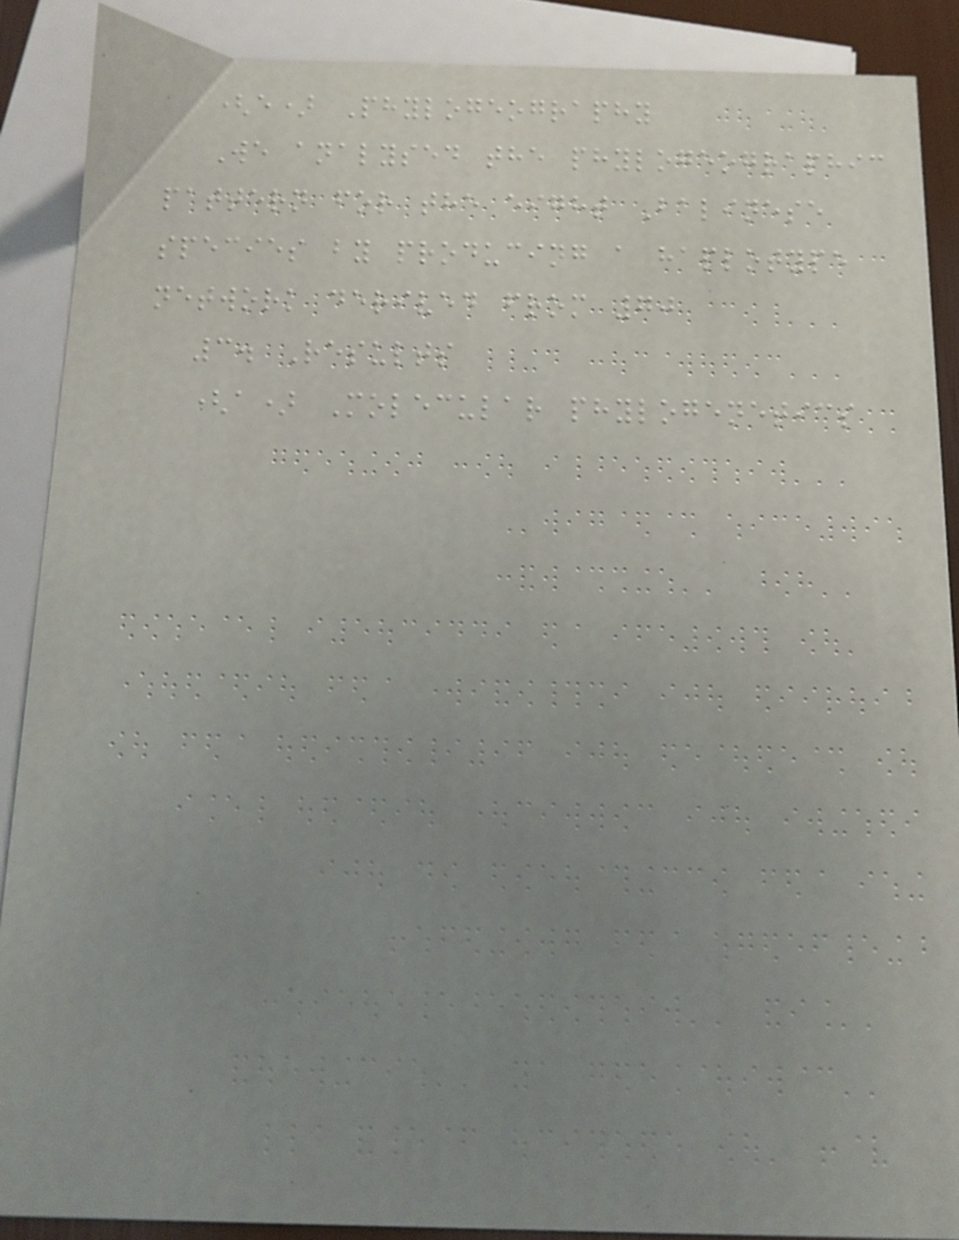(e) Phylogeography
We analysed the phylogeographic
pattern for the eight Balinese
species by producing a haplotype
network derived from 70
3. Results
(a) Molecular phylogenetics
